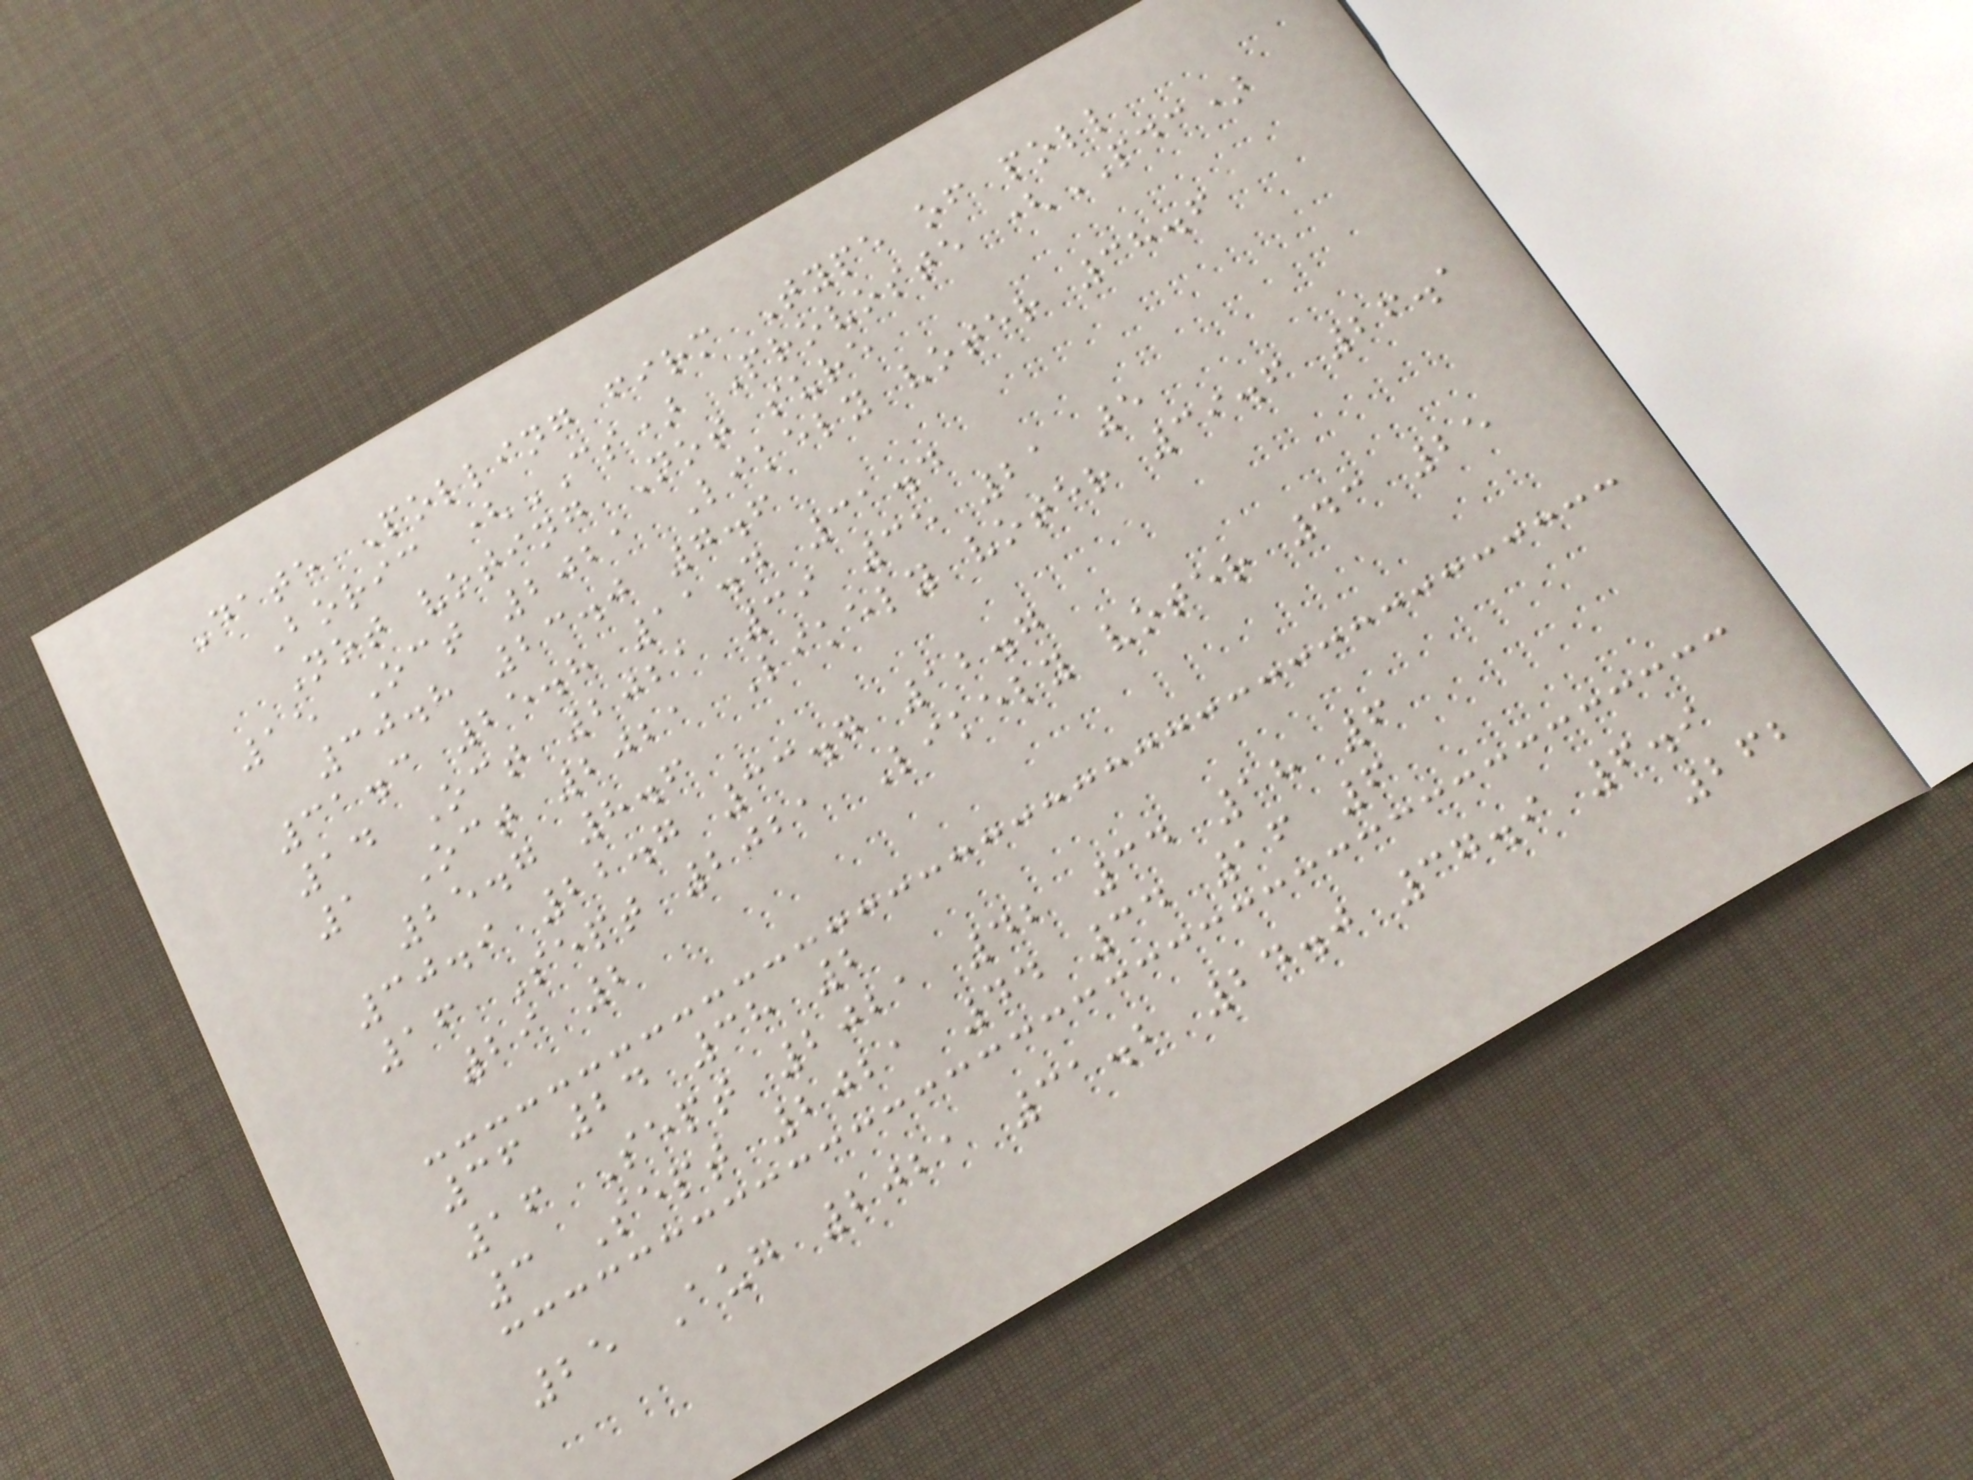Date Polling firm Type of poll
Boric (CS) Provoste (PDC)
Not voting Not sure
15 Oct 2021 Likely voter 38.6
30.8 23.0 7.6
31.3 25.8 11.4 31.4
14 Oct 2021 39 35 21 5
1 Oct 2021 Likely voter 39.6 26.1
25.7 8.6
30.9 22.7 33.7 12.7
16 Sept 2021 Likely voter 43 25
29 2
36 24 38 2
16 Sept 2021 42 34 18 6
3 Sept 2021 44 34 16 6
25 Aug 2021 31.2 24.0 37.9 6.9
262
